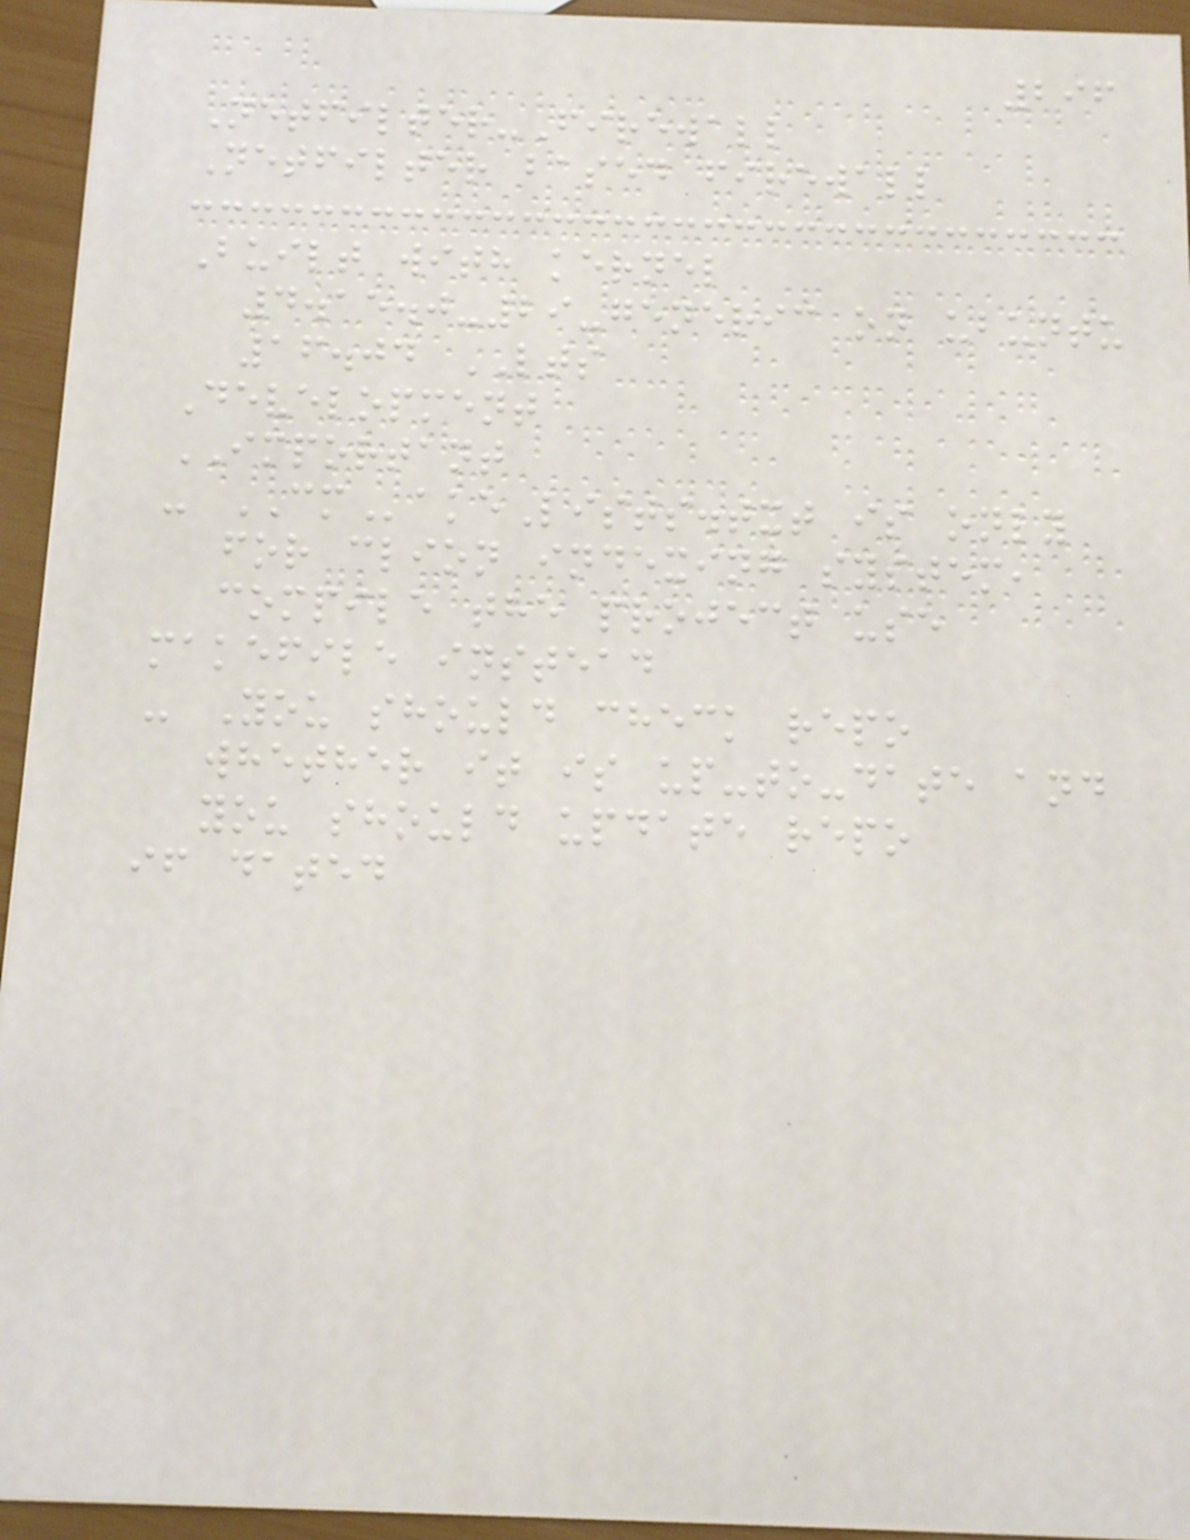296
Netfilter-Firewall
Netfilter based firewall
Built with kernel
4.15.0-29-generic on ubuntu
16.04 LTS
Development
IMPORTANT
- CMakeLists.txt is only
for clion indexing system,
compile the project use
makefile instead
- You should check repo
whether it is up-to-date and
you should update repo
if dated
